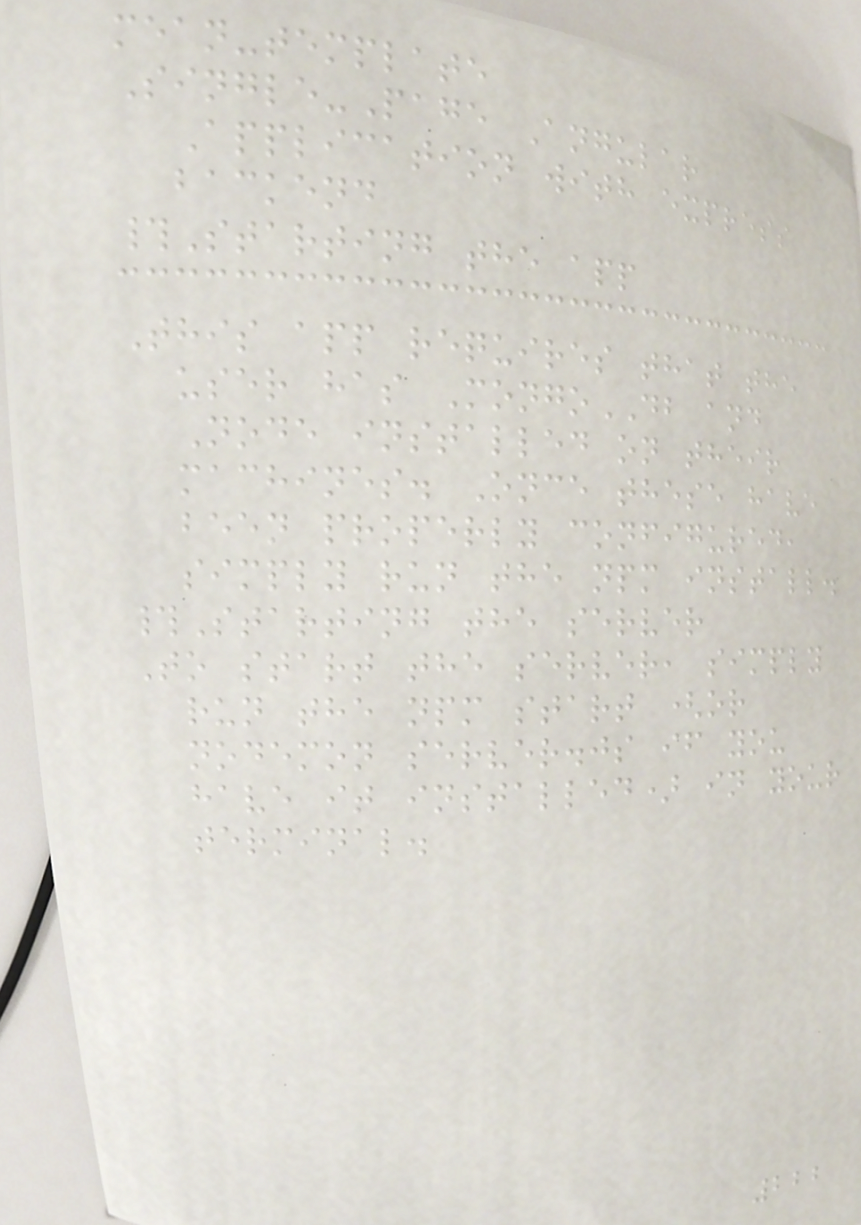mean-template
Single-Page Angular
Application with express
backend
#Starting the app
This app requires that the
user has MongoDB and
Node installed on their
machines. Once these have
been properly configured,
simply run the npm install.
#Starting the server
To start the server, simply
run the npm start (or
nodemon server.js if you
have it installed) in your
terminal.
222
